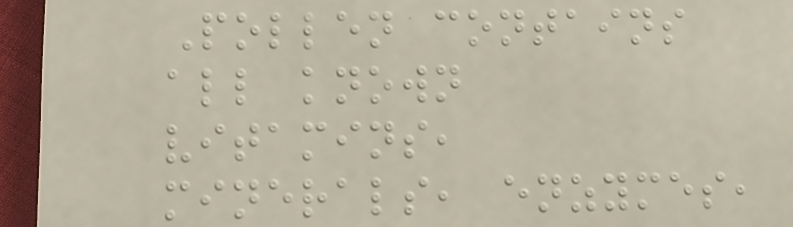Pollen contains
all known
vitamins,
minerals, enzymes,
